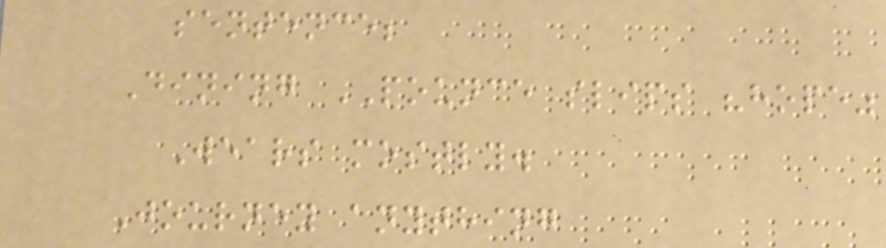sentence;
Dining POUNCE slips "hope"
Wears mostly.
Journey anything
